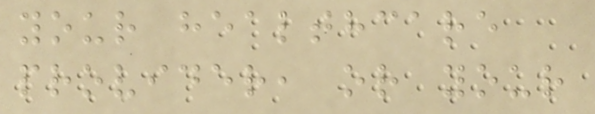your healthcare
provider, or your
